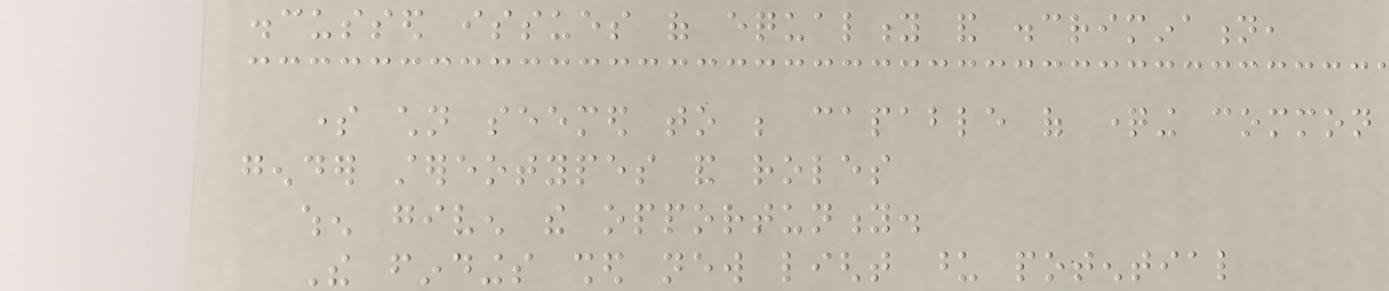discussed issues of equality and discrimination,
some children seemed to be capable of questioning common
gender stereotypes and roles
when given the opportunity.
The findings shed new light upon potential
